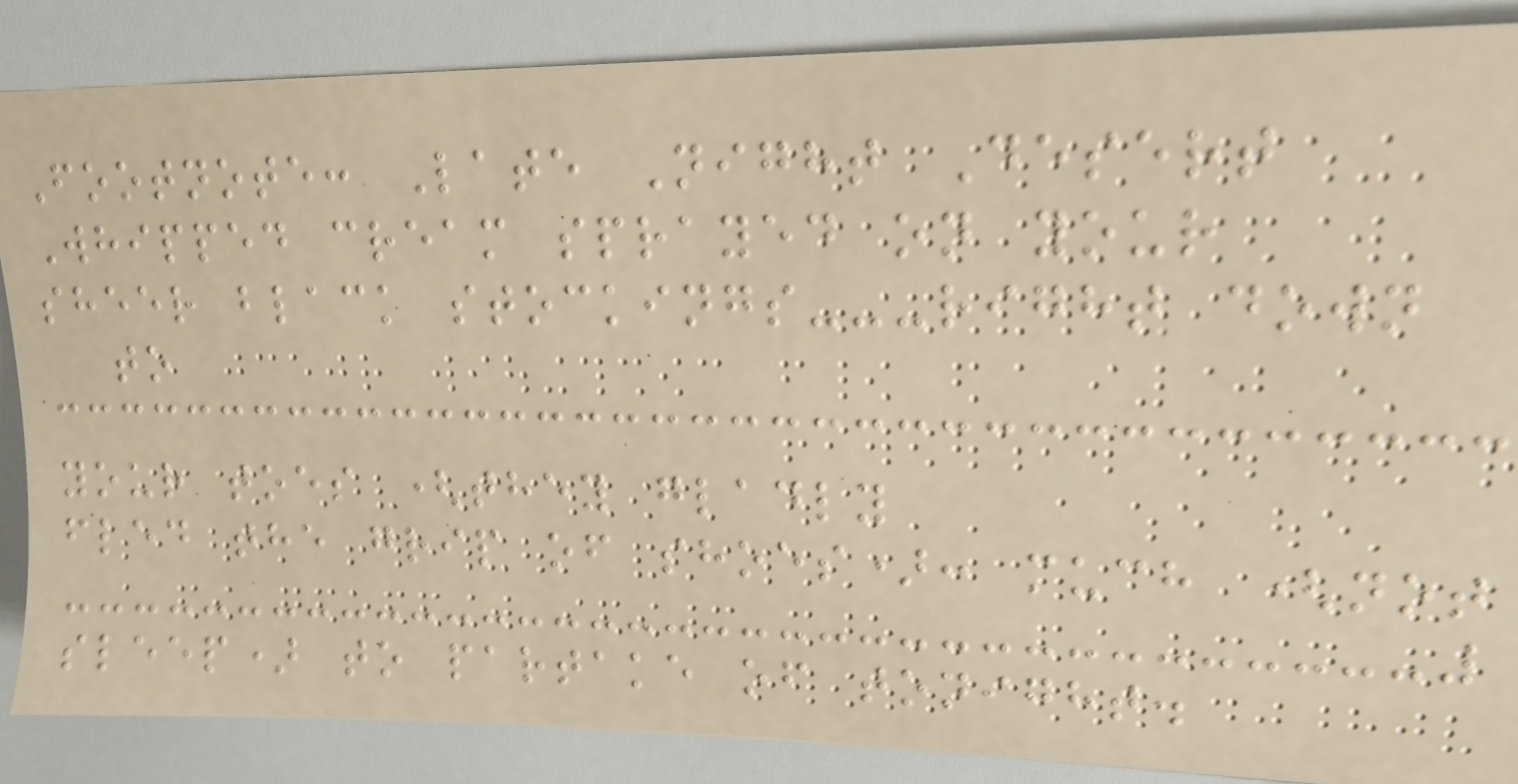Footnote: Late Night Desert
Whipped cream sprayed on your
sheer black stockings---right down
to
your toes (they gladly
fled the grip of shoes): much (not
sleep) to partake of tonight.
